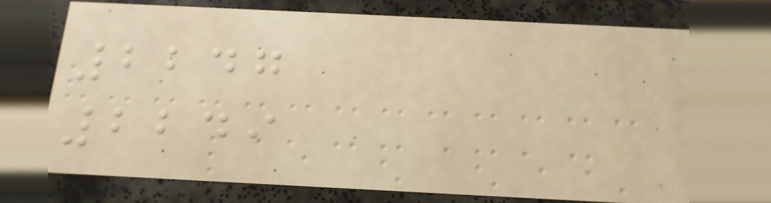2247
2249
